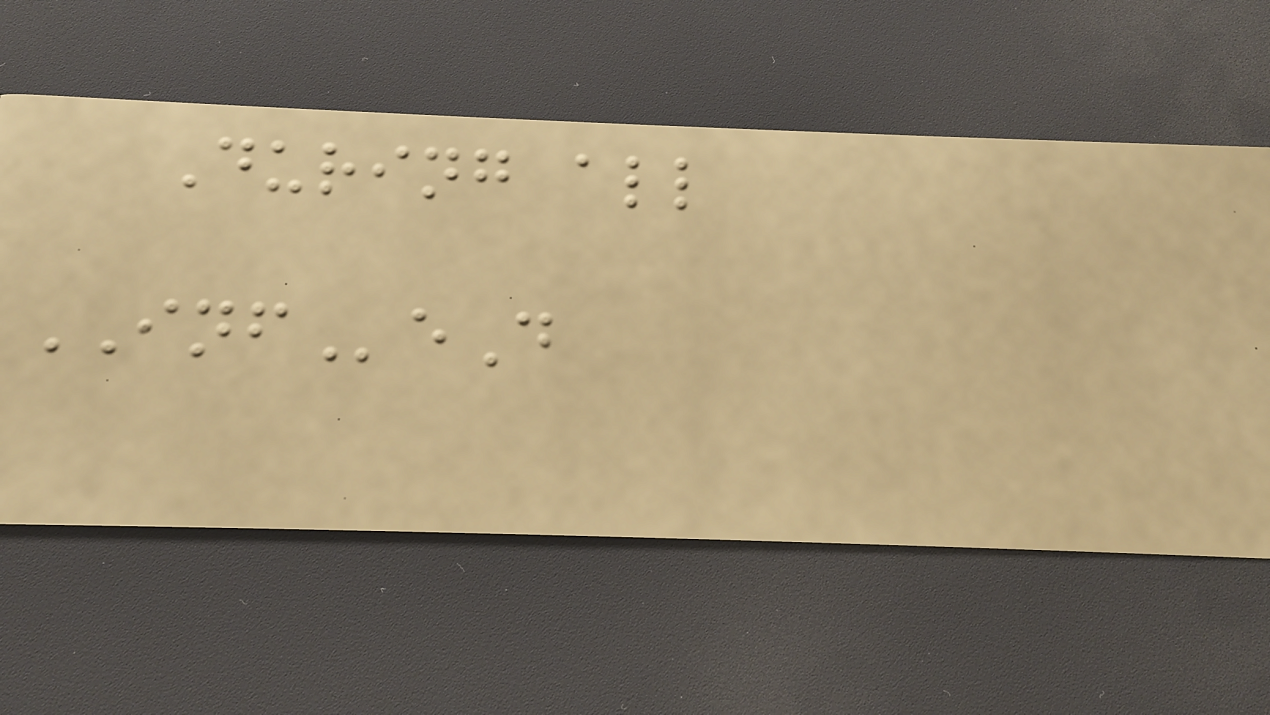During all
INFeD
